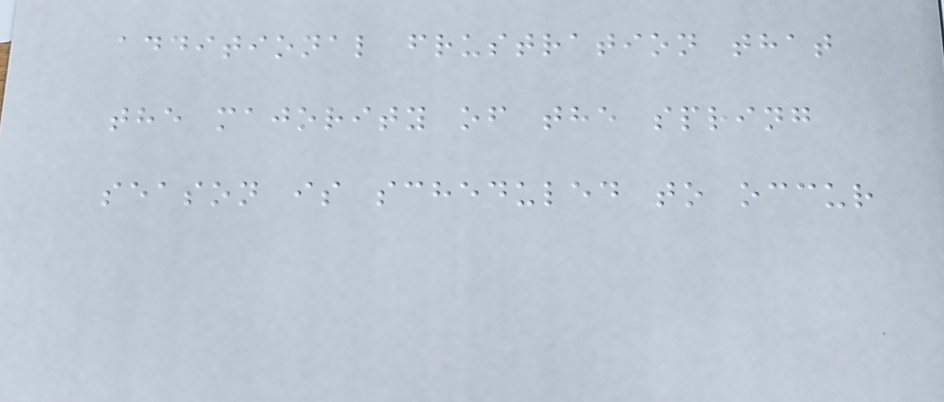additional frustration that
the majority of the spring
season is scheduled to occur
